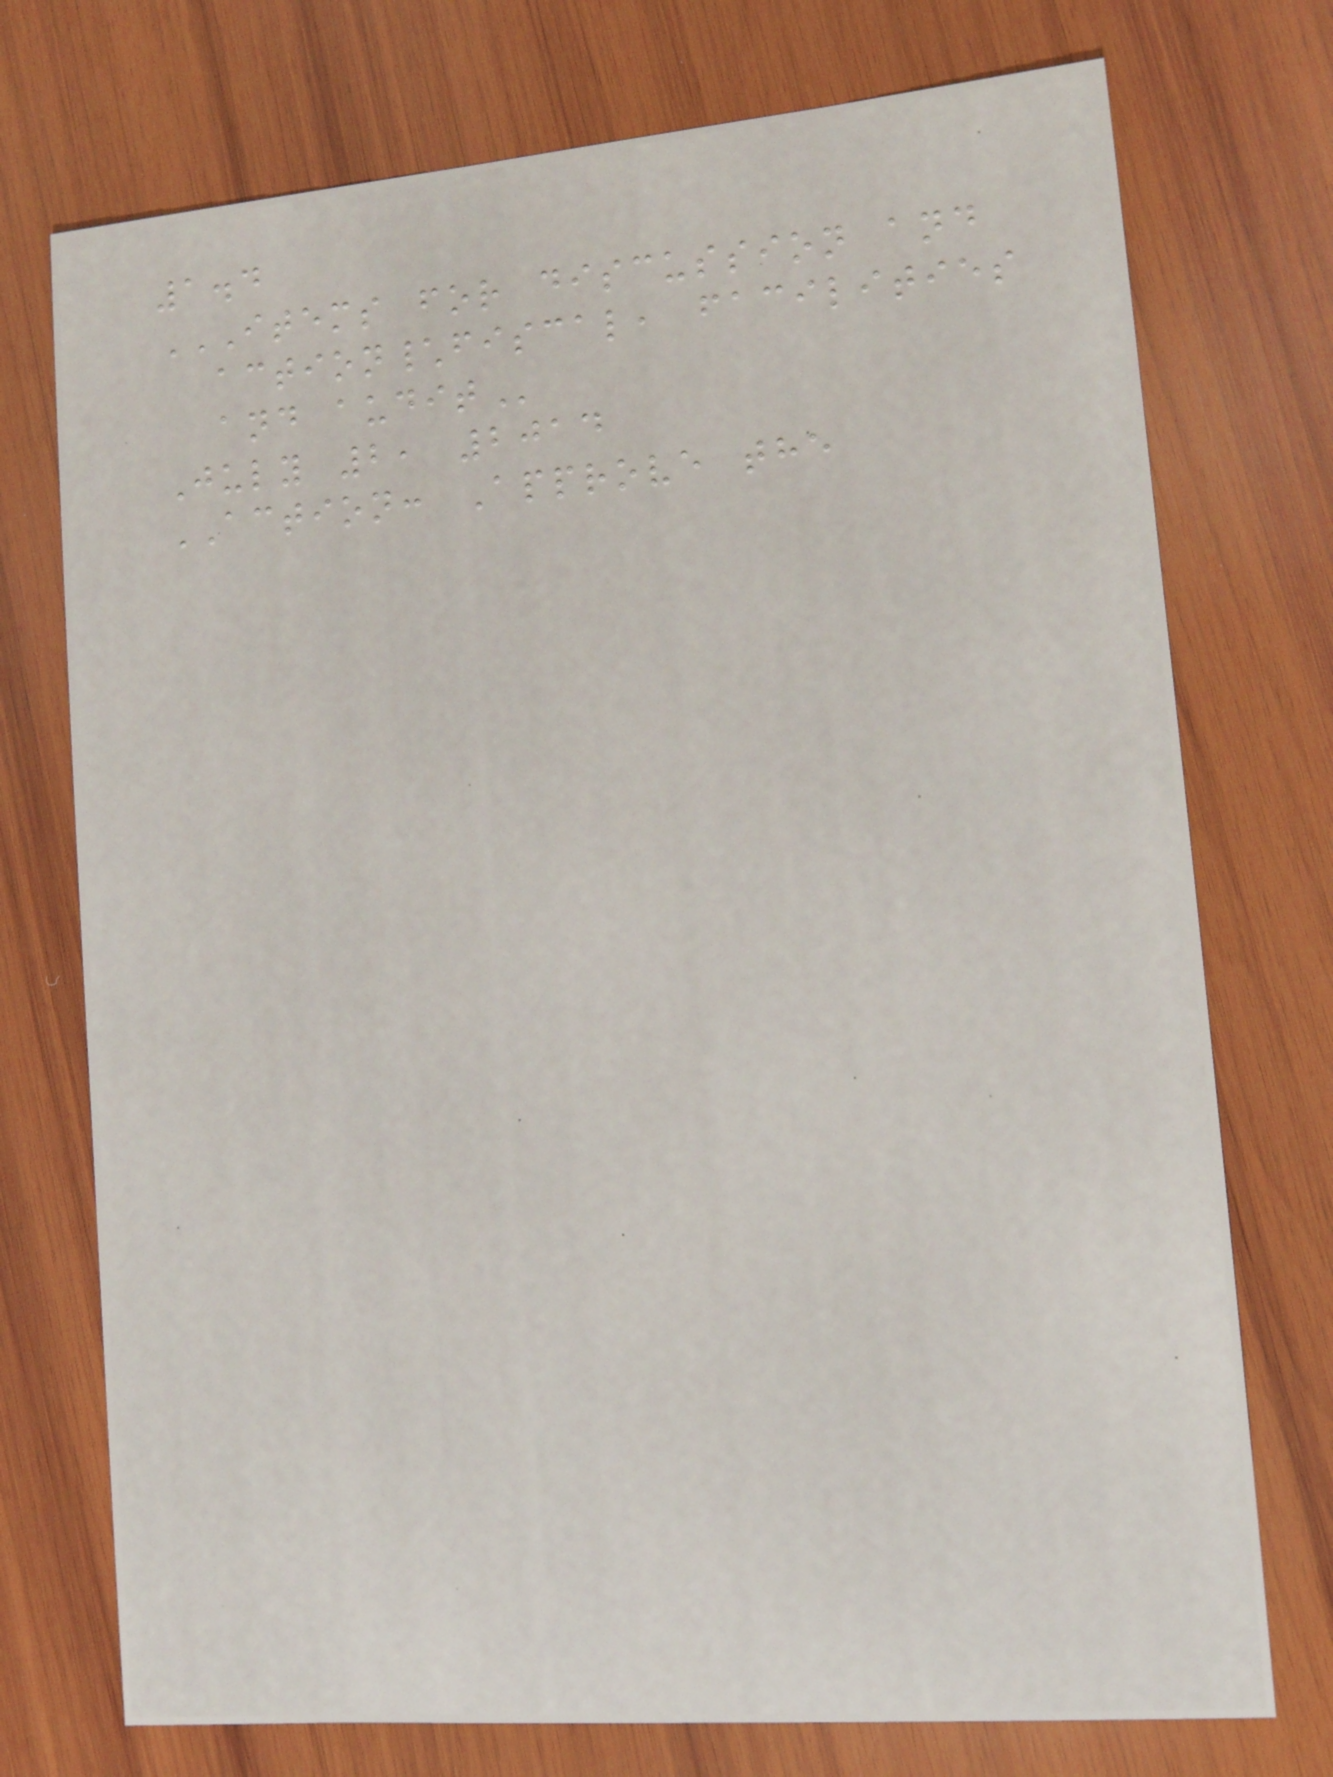1.4
ITEMS FOR DISCUSSION AND
ACTION\FISCAL, FACILITIES
AND AUDIT
July 2, 2014
ACTION: Approve the
